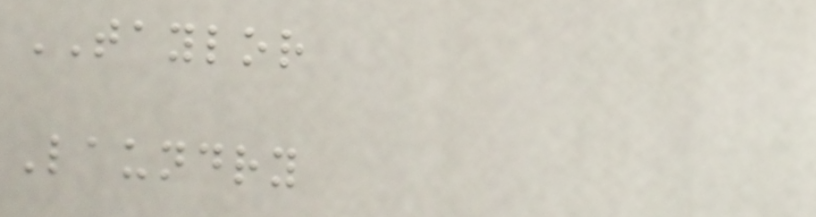TAYLOR
Laundry
